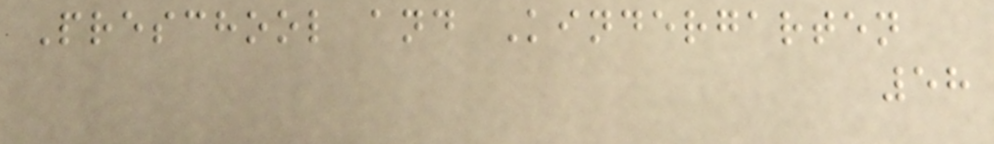Preschool and Kindergarten
58
